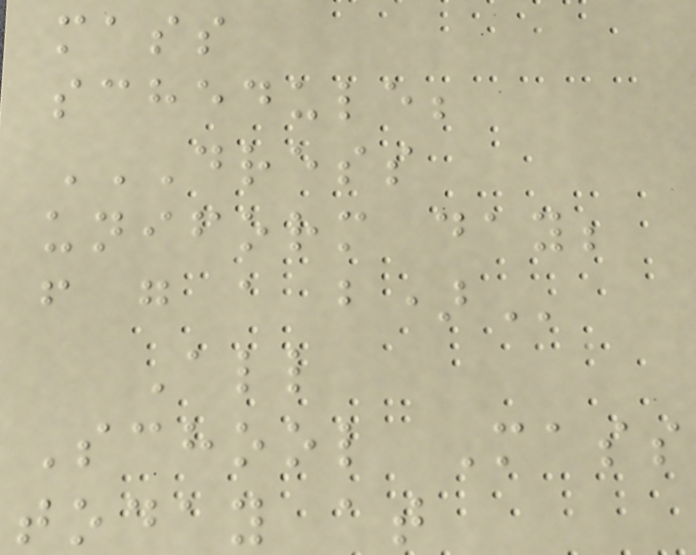mass
schedule;
DRESS
UNIFORM DAY;
F G A B)
All
School Mass
today at
